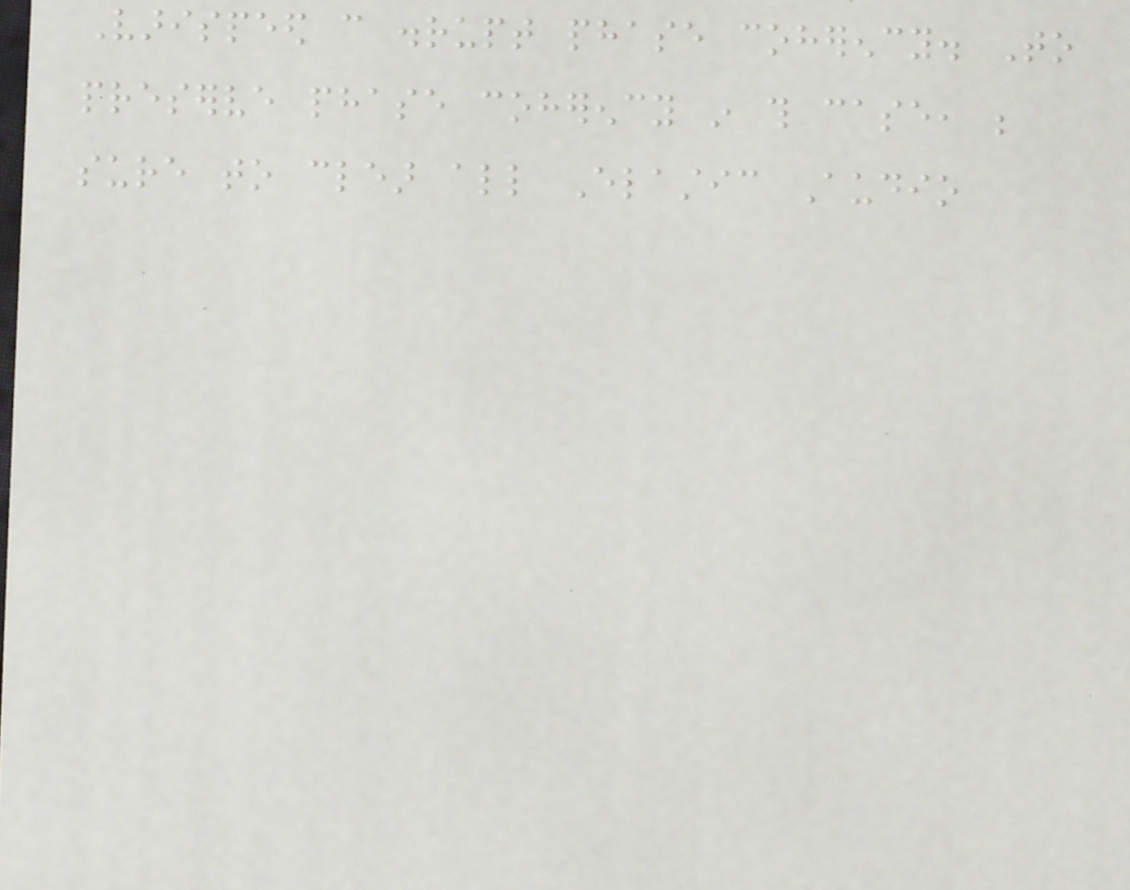Varispeed can disrupt phase coherency. To
preserve phase coherency in this case, be
sure to clear all Elastic Audio
